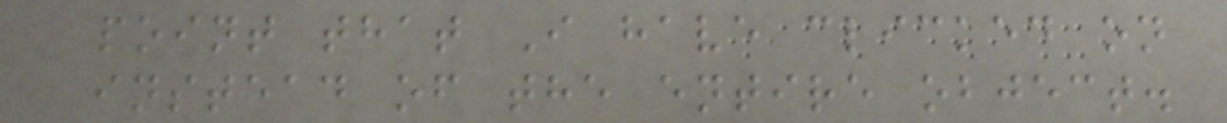point that I have clicked on
instead of the entire object.
